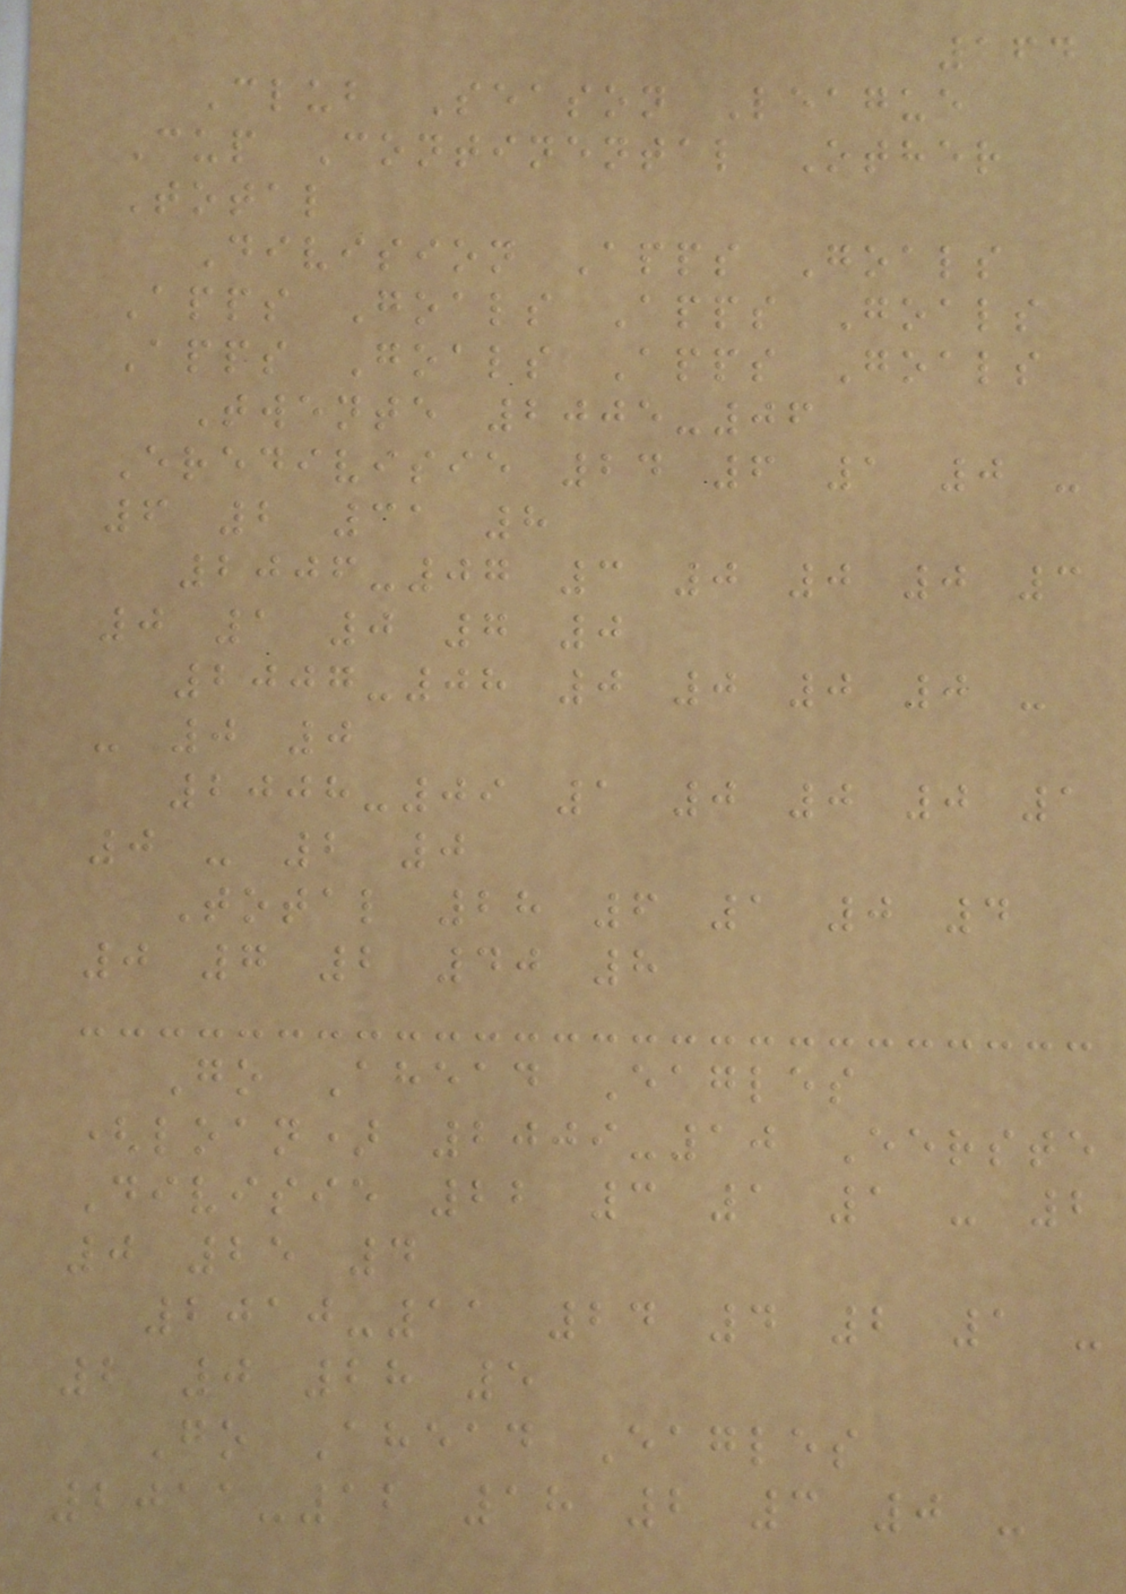164
Club Season League
Cup Continental Other
Total
Division Apps Goals
Apps Goals Apps Goals
Apps Goals Apps Goals
Twente 2005-06
Eredivisie 24 6 1 0 -
6 2 31 8
2006-07 3 0 0 0 3
0 1 0 7 0
2007-08 0 0 0 0 -
- 0 0
2008-09 1 0 0 0 1
0 - 2 0
Total 28 6 1 0 4
0 7 2 40 8
Go Ahead Eagles
(loan) 2009-10 Eerste
Divisie 22 3 1 1 - 2
0 25 4
2010-11 24 4 2 1 -
2 0 28 5
Go Ahead Eagles
2011-12 18 2 3 0 -
